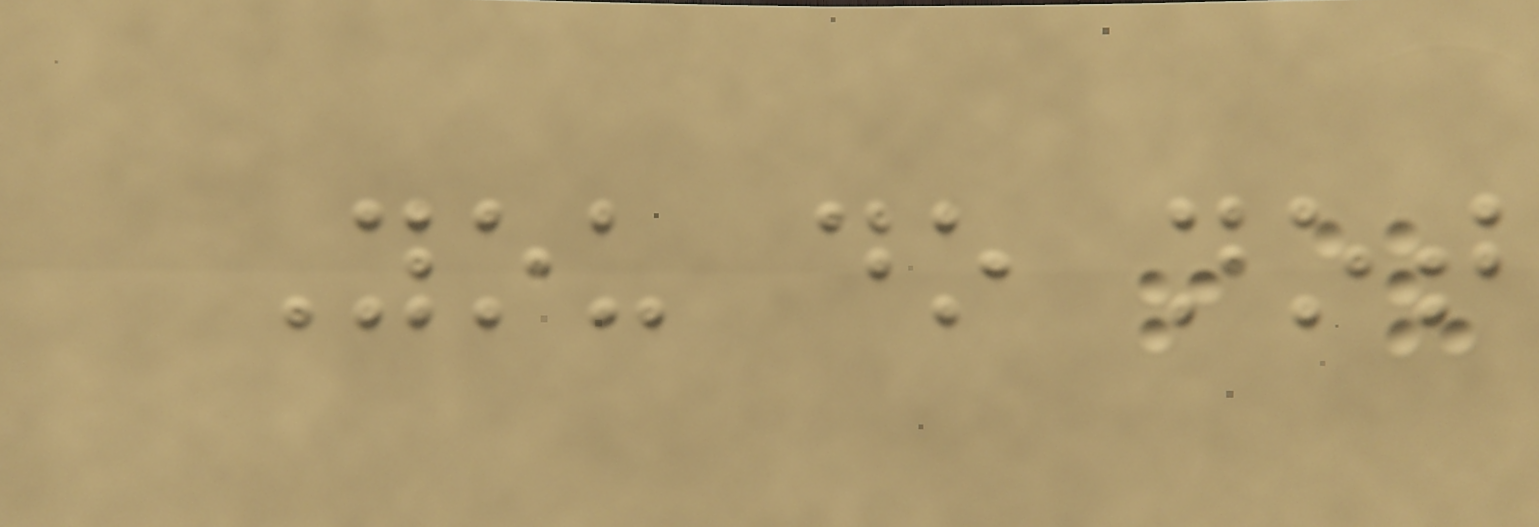You do not
